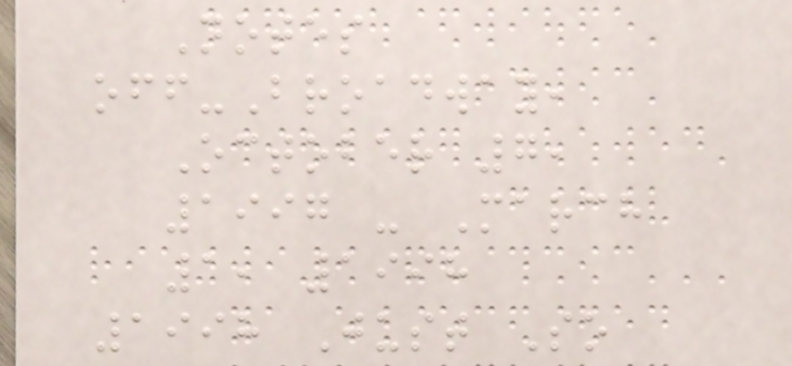Notes
off-Broadway,
October 7,
1997 - March
1, 1998
1998 Just So
